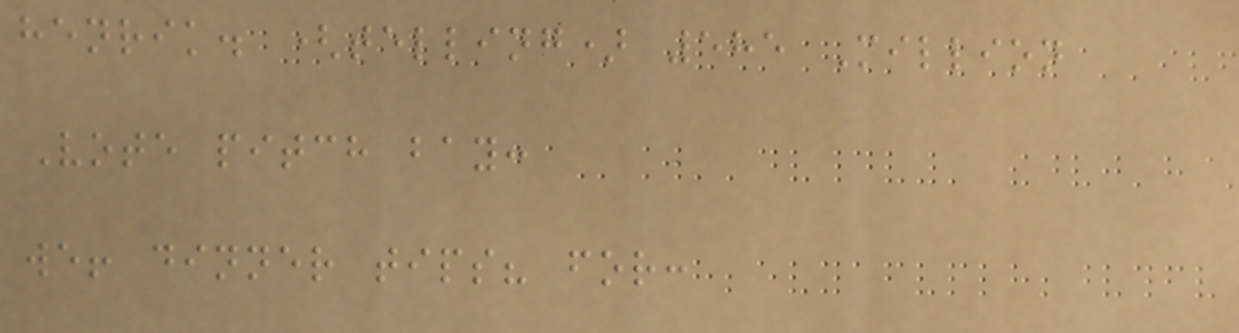henrik. (telling) 585 Million
Vote pitch bay:
we! dinner tips? for:
